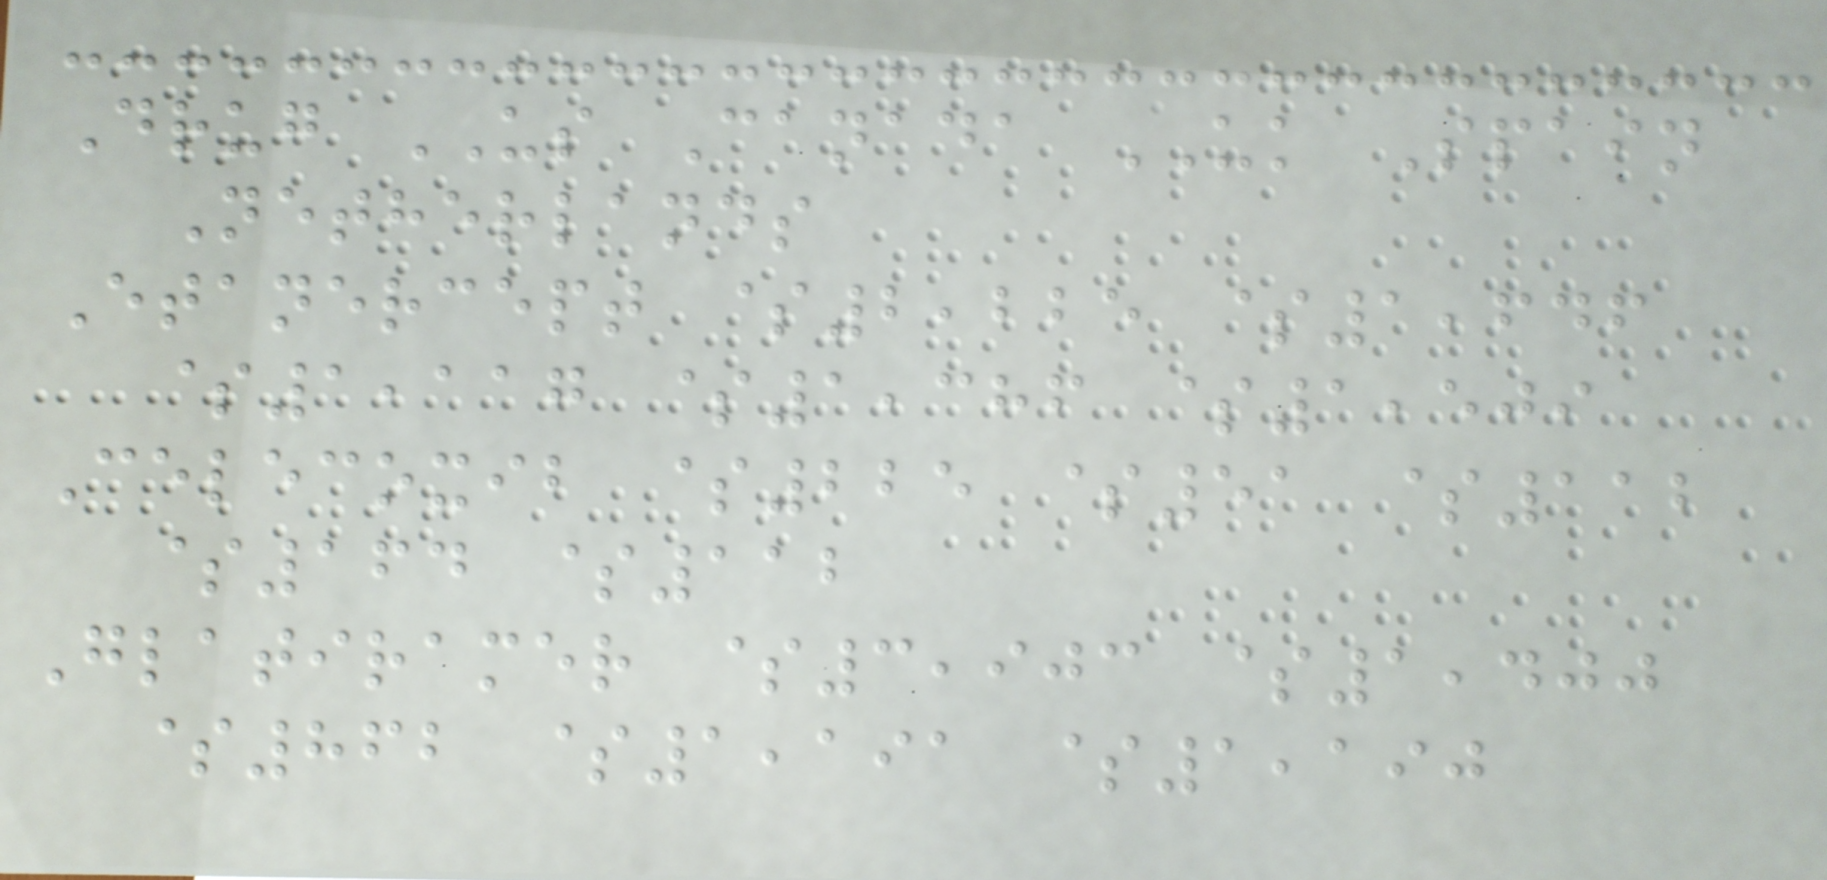Drug US Canada UK Spain
Netherlands
Etanercept $2,225 $1,646
$1,117 $1,386 $1,509
Celecoxib $225 $51 $112
$164 $112
Glatiramer $3,903 $1,400
$862 $1,191 $1,190
